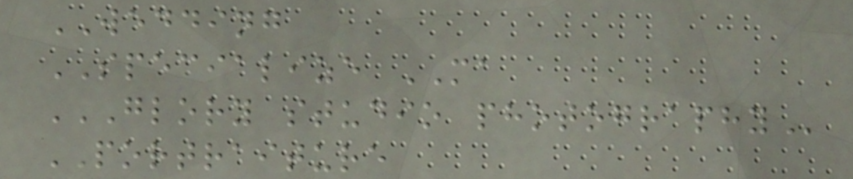WEDDING
SPECIALIZE MA
GLORY STUDIO PHOTOGRAPHY
PORTRAITURE
